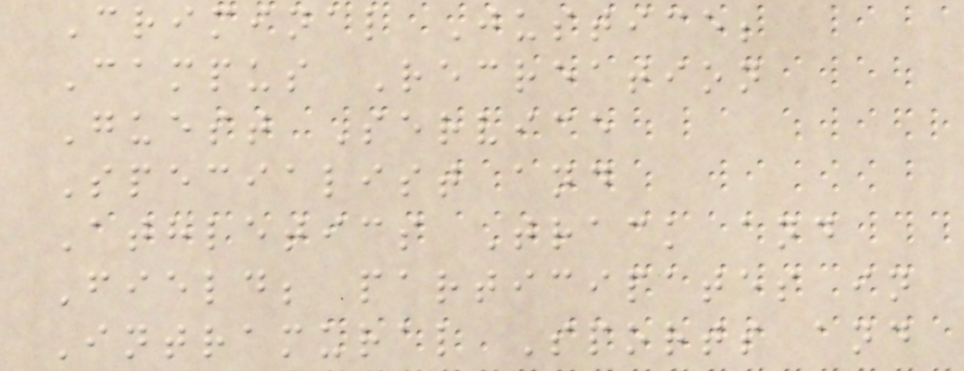Criminal Justice;
Campus Recreation
Guest Service
Specialist and
Athletics Track and
Field; participates in
Intramural Sports and
